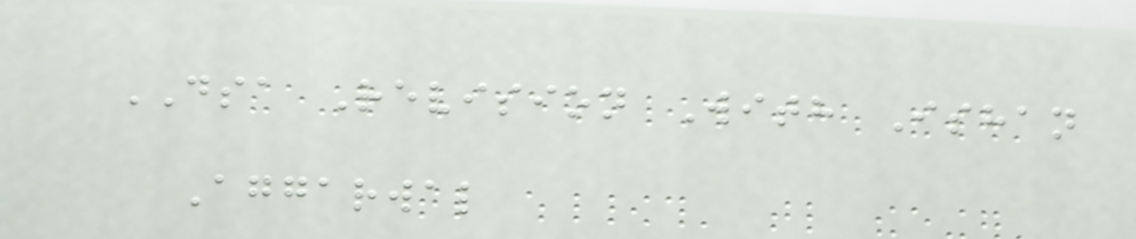DSA Revision With Ishan
Aggarwal
